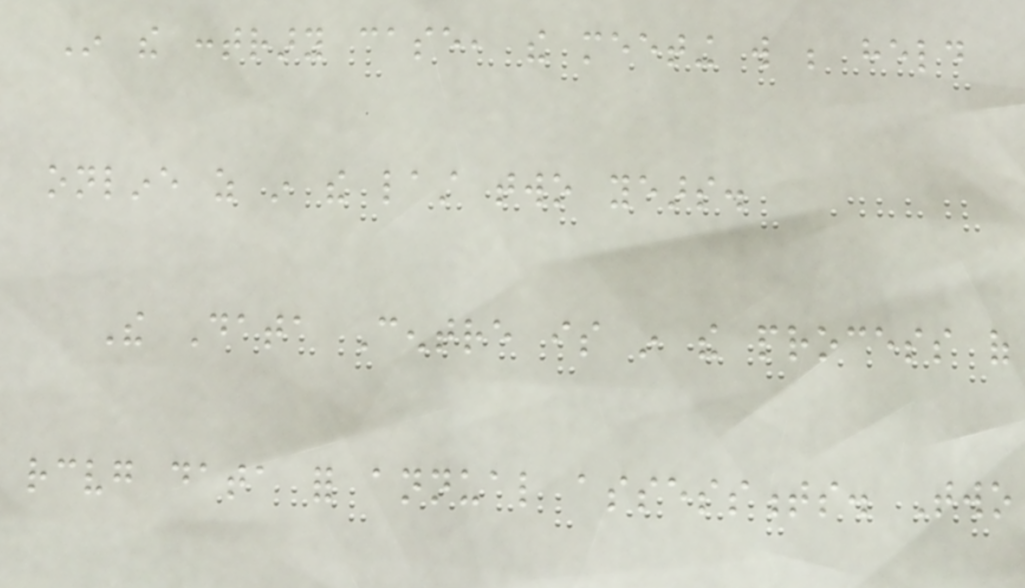In the contrary case, the meeting will be held
online as in the last two years.
The Data Centre is in the process of
receiving data for annual assessments. Two
